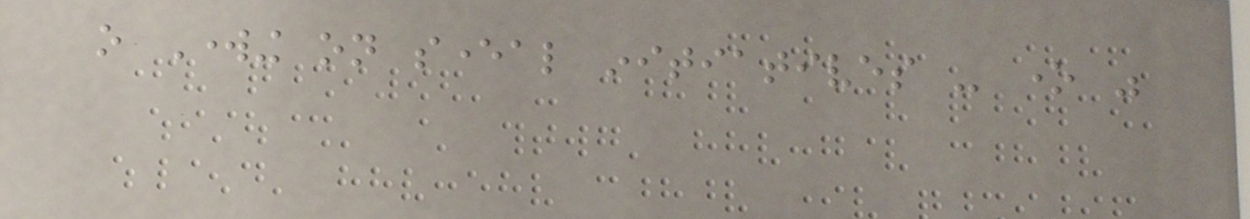o Working on several initiatives - one was
